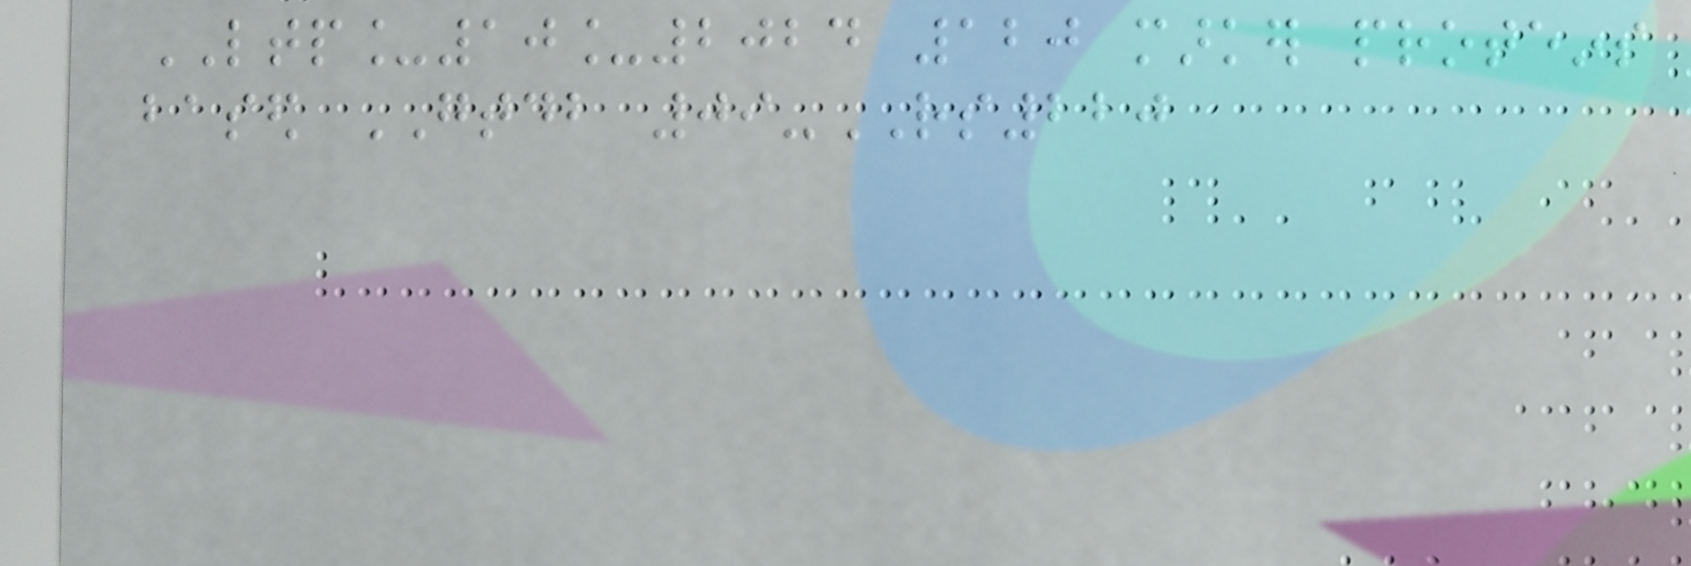LTP_10_2024 120 marker proteins
based GTDB 09-RS220
